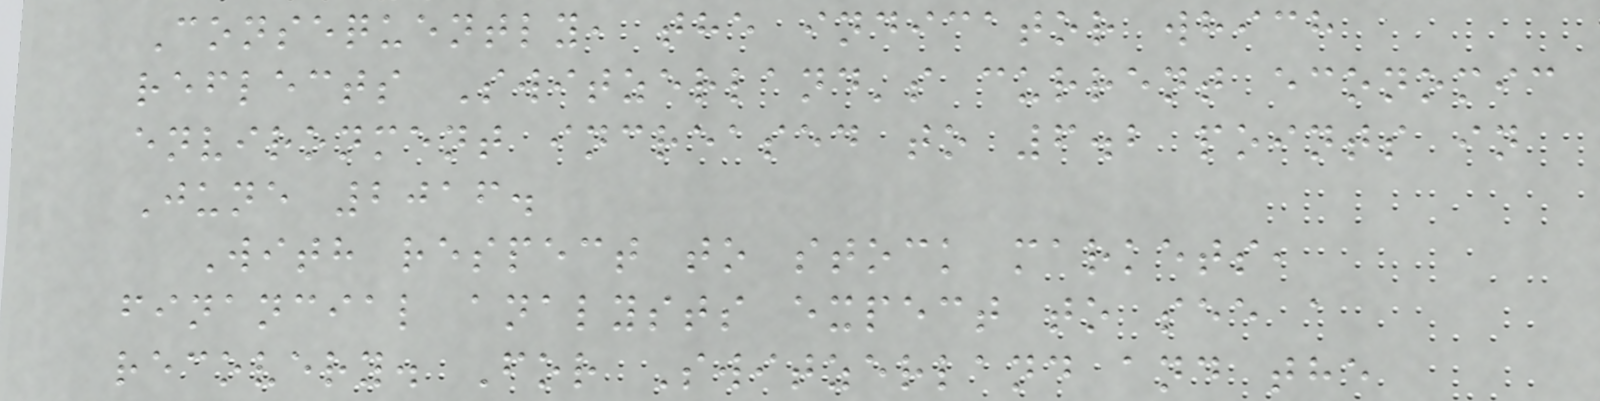Consequently, the indicator which
reflects Switzerland's current economic
environment increased to 6.2 points in
June 2016.
With respect to stock markets,
financial analysts expect to see a
recovery. For Switzerland and the
